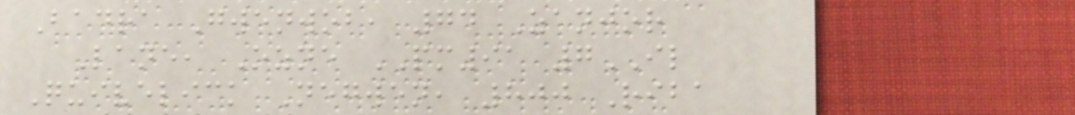Badra Gwenwob, 74 Zanjor
Lane, Ozne PM91 7IL
Quivelick Negwen, 800 Riba
